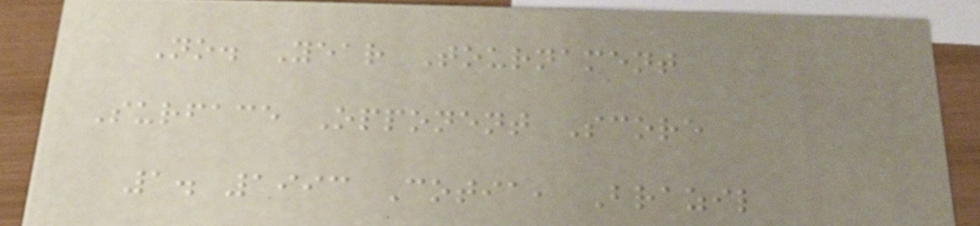No. Year Tournament
Surface Opponent Score
1. 1993 Cotia, Brazil
